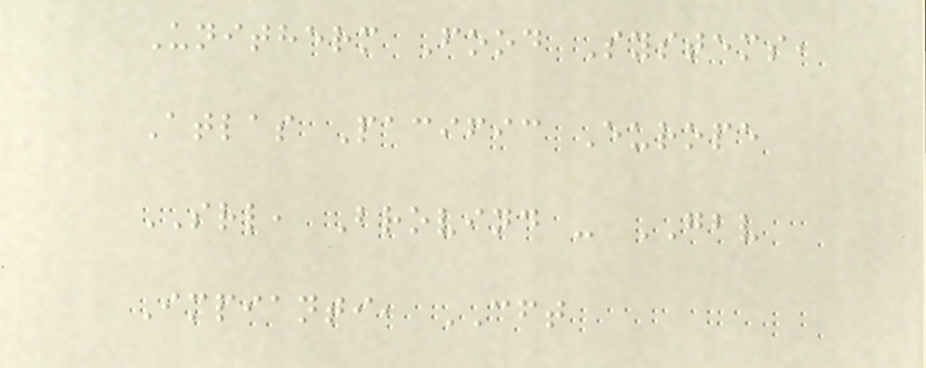Unitherm Food Systems,
Atlas Pacific Europe
SRL, Brovind - GBV
Impianti, CFT
